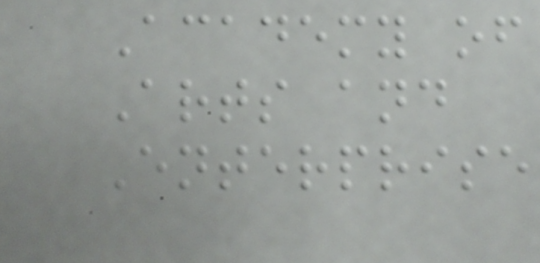Academy of
Arts and
Enterprise
